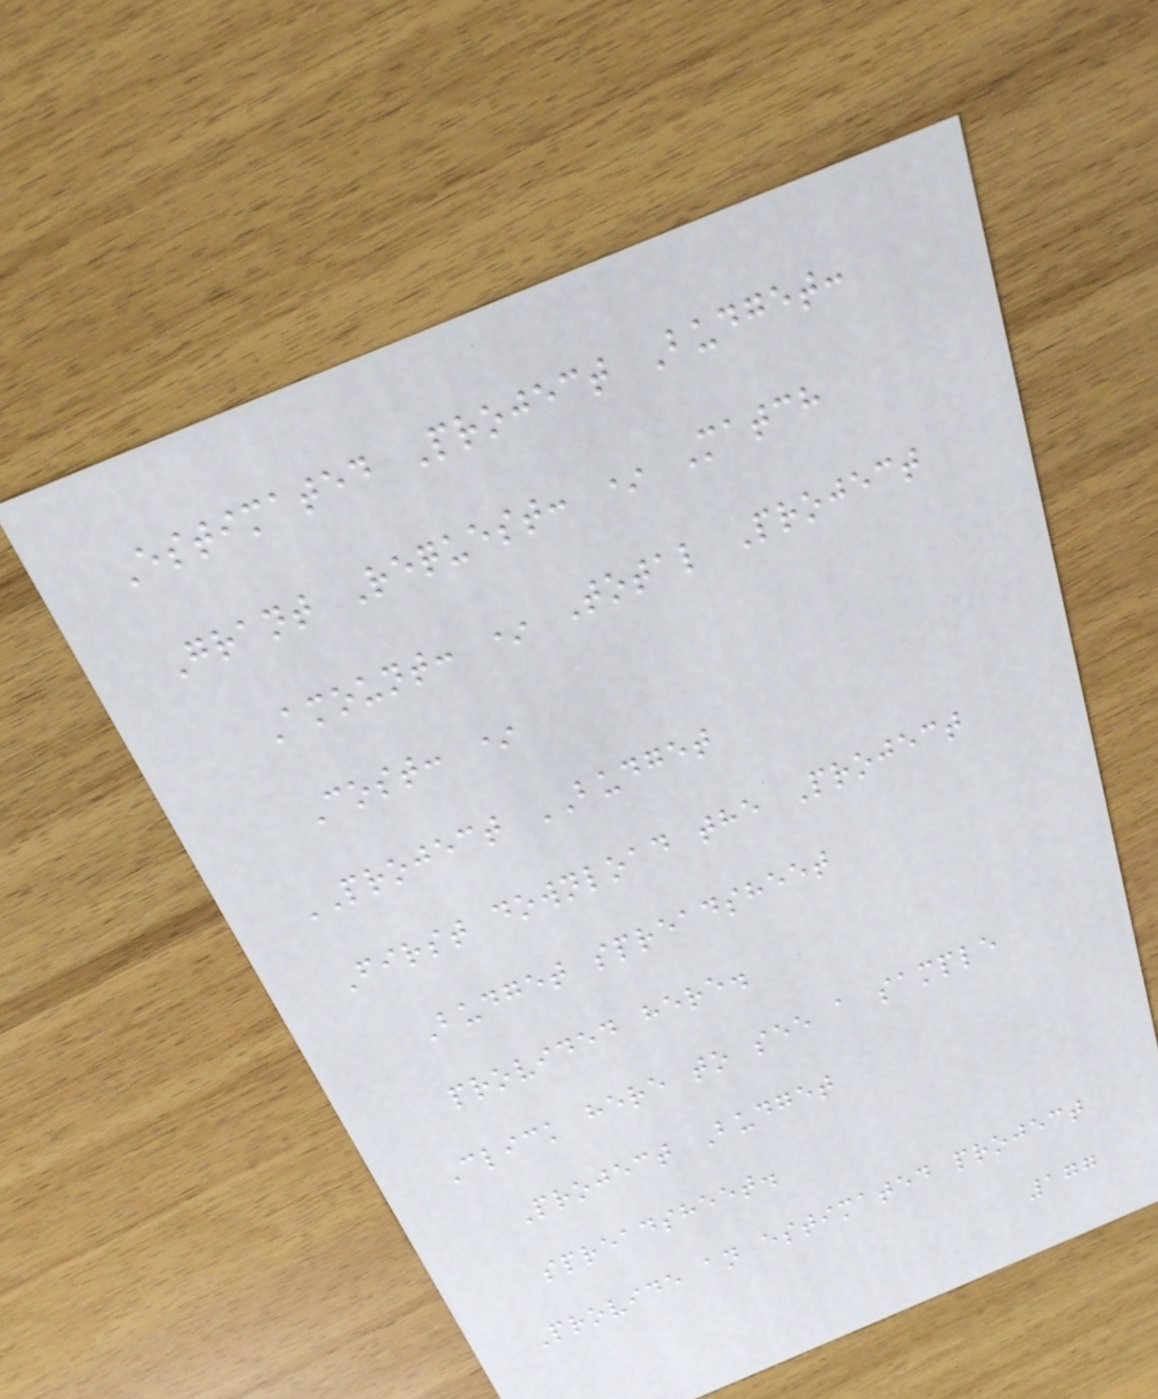Estimated Project Budget:
Grant Request: * Match
Amount: * Total Project
Cost: *
PROJECT BUDGET
First download the Project
Budget spreadsheet
provided here.
Click here to see a sample
Project Budget
spreadsheet.
Provide an estimated project
177
